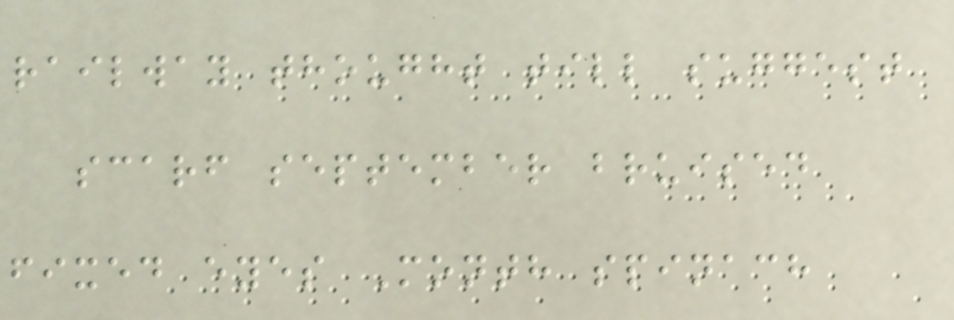railway thought till suggest
scarf september bruised
fixed eyes Month spinach
